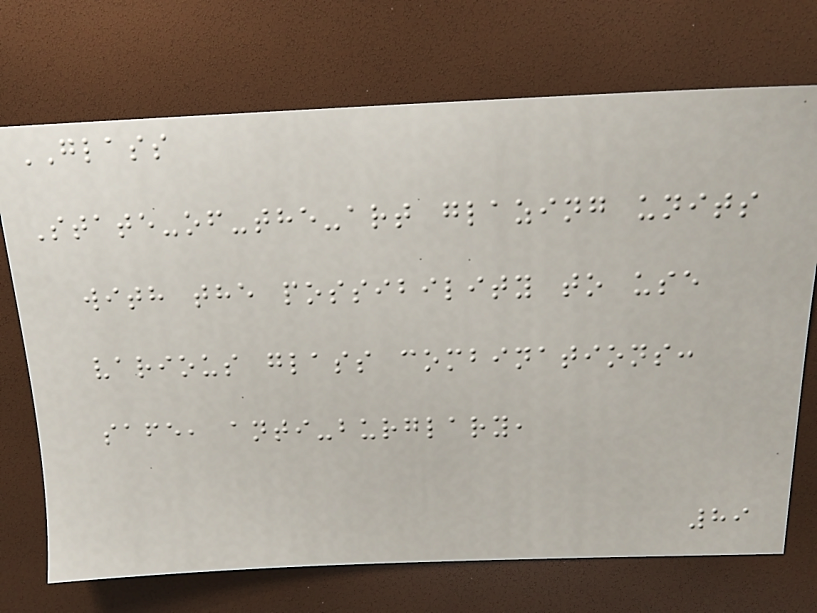GLASS
State-of-the-art glazing units
with the possibility to use
various glass combinations:
safe, anti-burglary,
89
